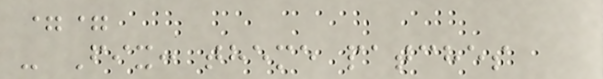==
- Fix: theme patches
